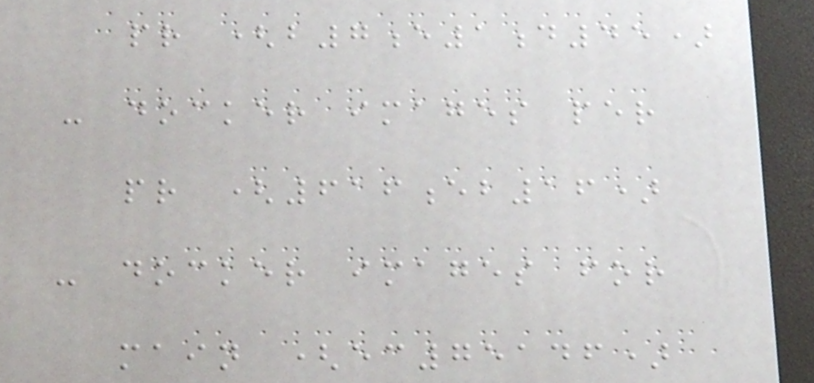pr (b7e1d45)
- docker images per
pr (616eb16)
- docker images for
main (ec75146)
